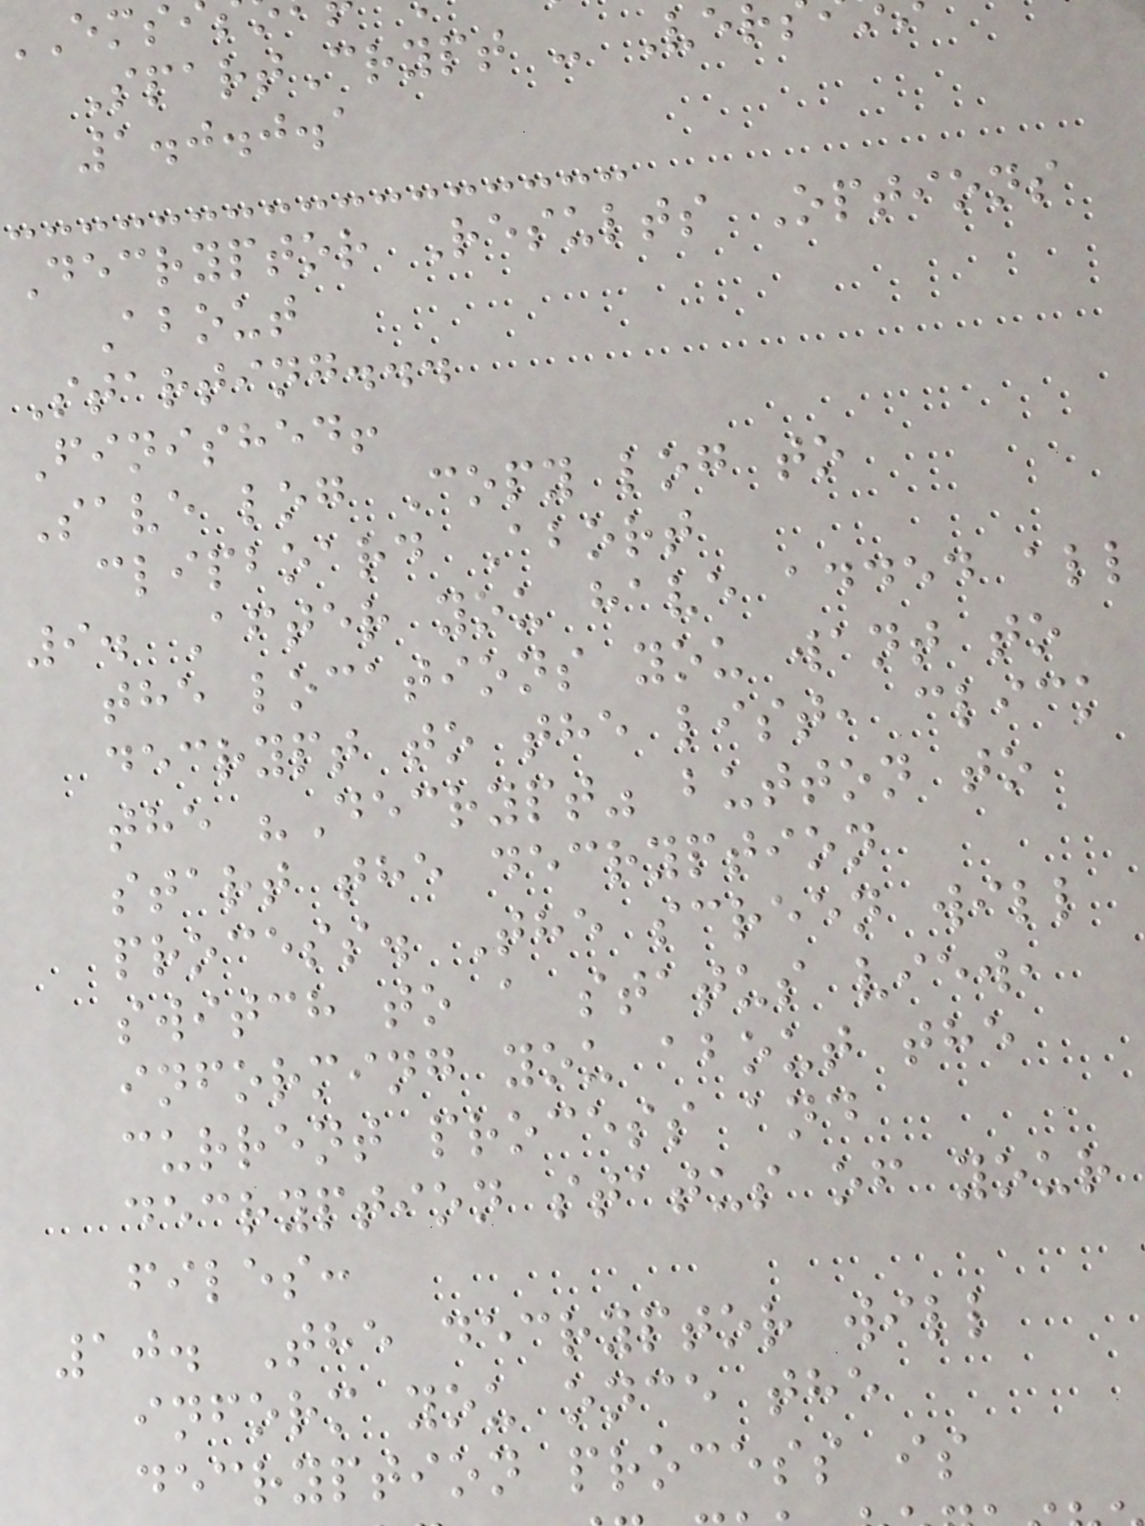SpartCrypt - Ve
1.0.0.1
Decryptor Results Options
About
Starting...
Finished!
Save log Copy log to
clipboard Abort
9. After you have added all
the locations you want to
decrypt to the list, click
the "Decrypt" button to
start the decryption
process. The screen will
switch to a status view,
informing you about the
current process and
decryption status of your
files:
10. The decryptor will
inform you once the
decryption process is
